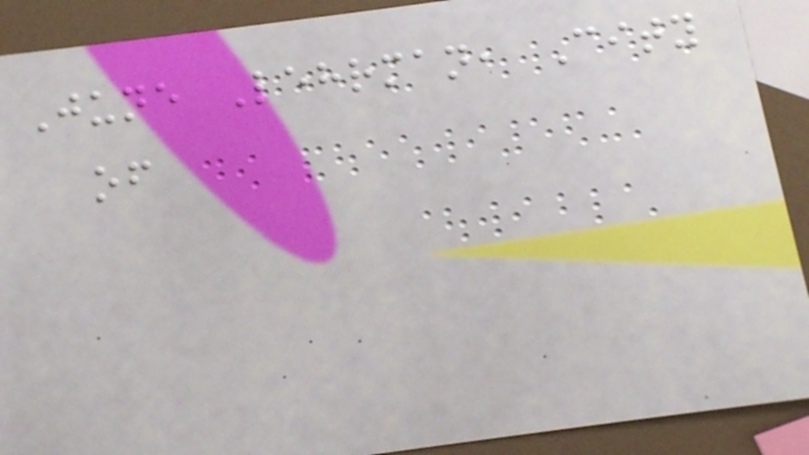June Lehrman, City
of
